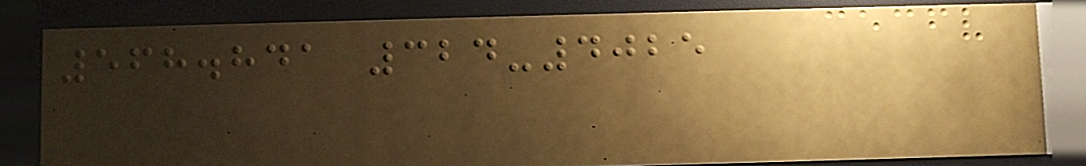568.841 324-4025
